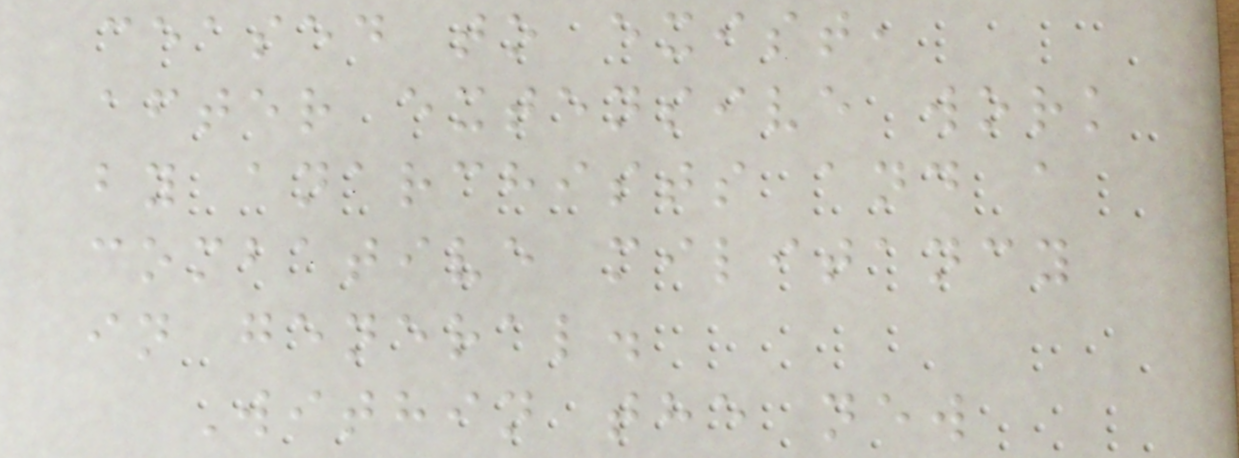ceased to exist,
after extensive work
by anarchists and a
combative militancy
in general.
Within the new
